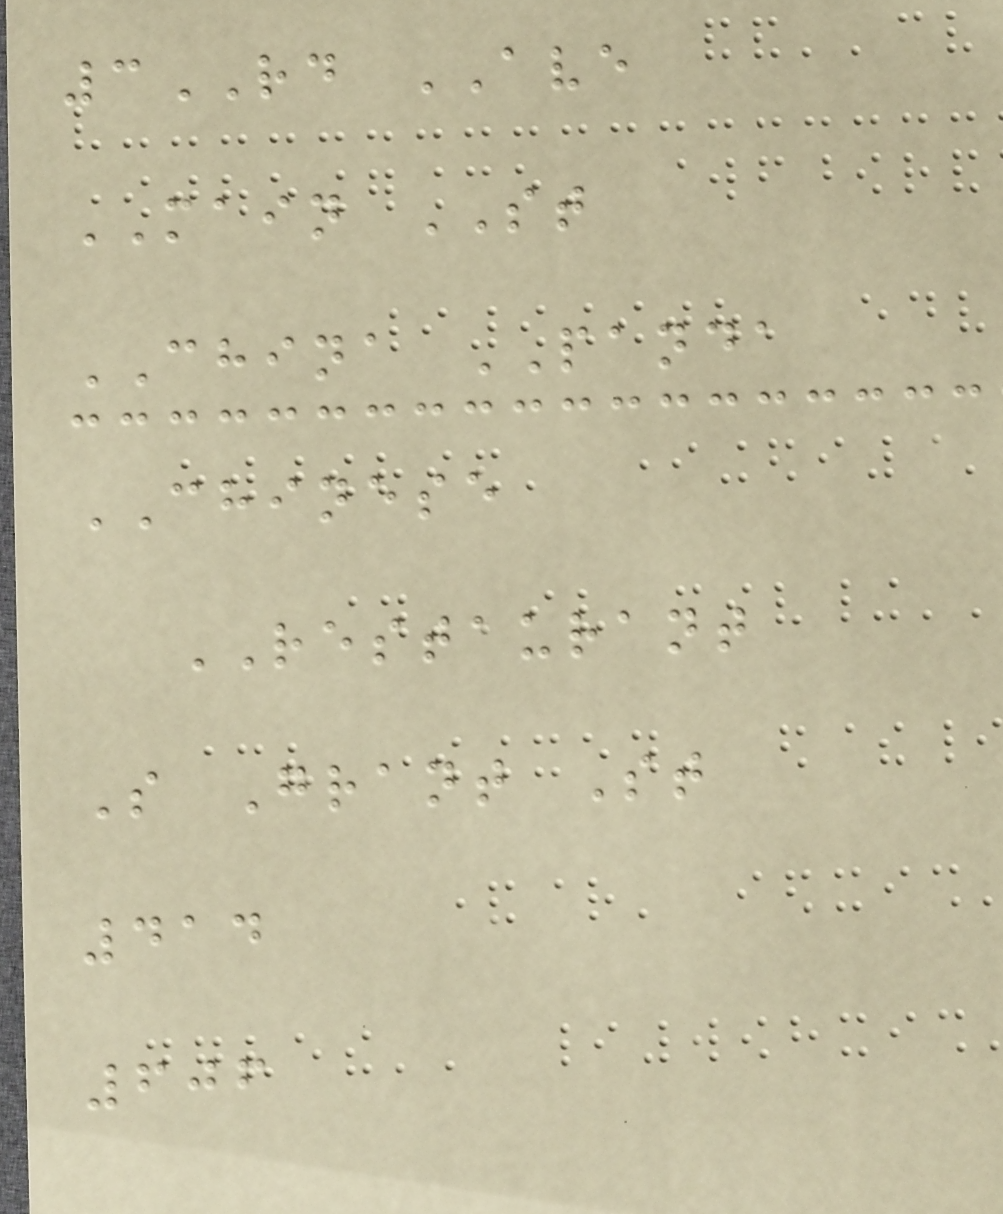3RD AVE
MAIN ST
CHINA PANDA
CHINESE
RESTAURANT
S Grant St
414
606
